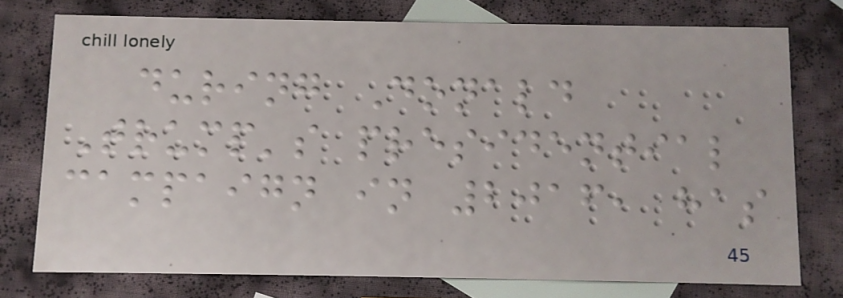during Donald
Trump's presidential
campaign in 2016, has
